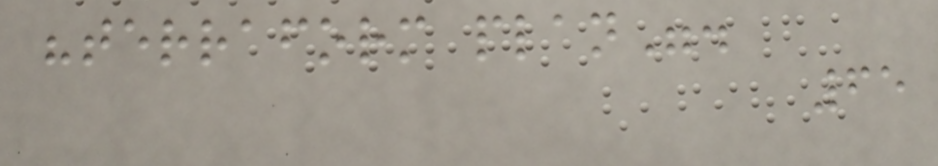"terraform plan".
65
